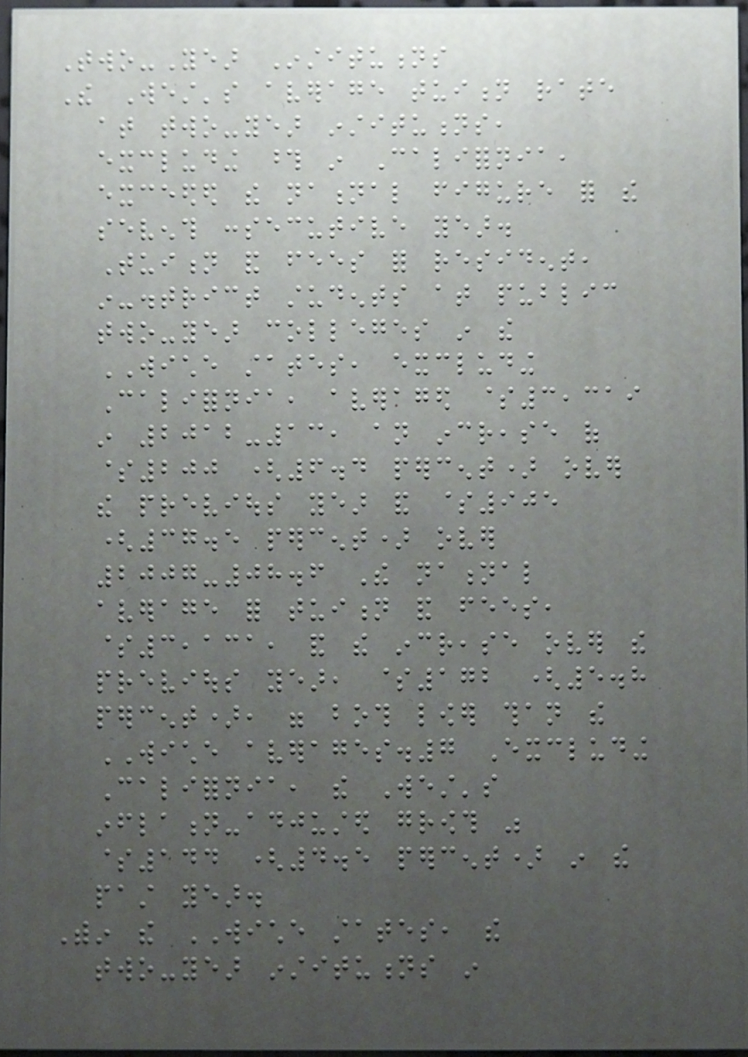Two-Year Institutions
The West's average tuition rate
at two-year institutions,
excluding those in California,
exceeded the national figure for the
seventh consecutive year.
Tuition and fees for resident,
in-district students at public
two-year colleges in the
WICHE states, excluding
California, averaged $3,319
in 2012-13, an increase of
$200 (6.4 percent) over
the previous year and $905
(37.5 percent) over
2007-08.6 The national
average for tuition and fees,
$3,131, and the increase over the
previous year, $172 (5.8
percent), were both lower than the
WICHE averages.7 Excluding
California, the West's
inflation-adjusted growth was
$144 (4.5 percent) in the
past year.
Within the WICHE states, the
two-year institutions in
